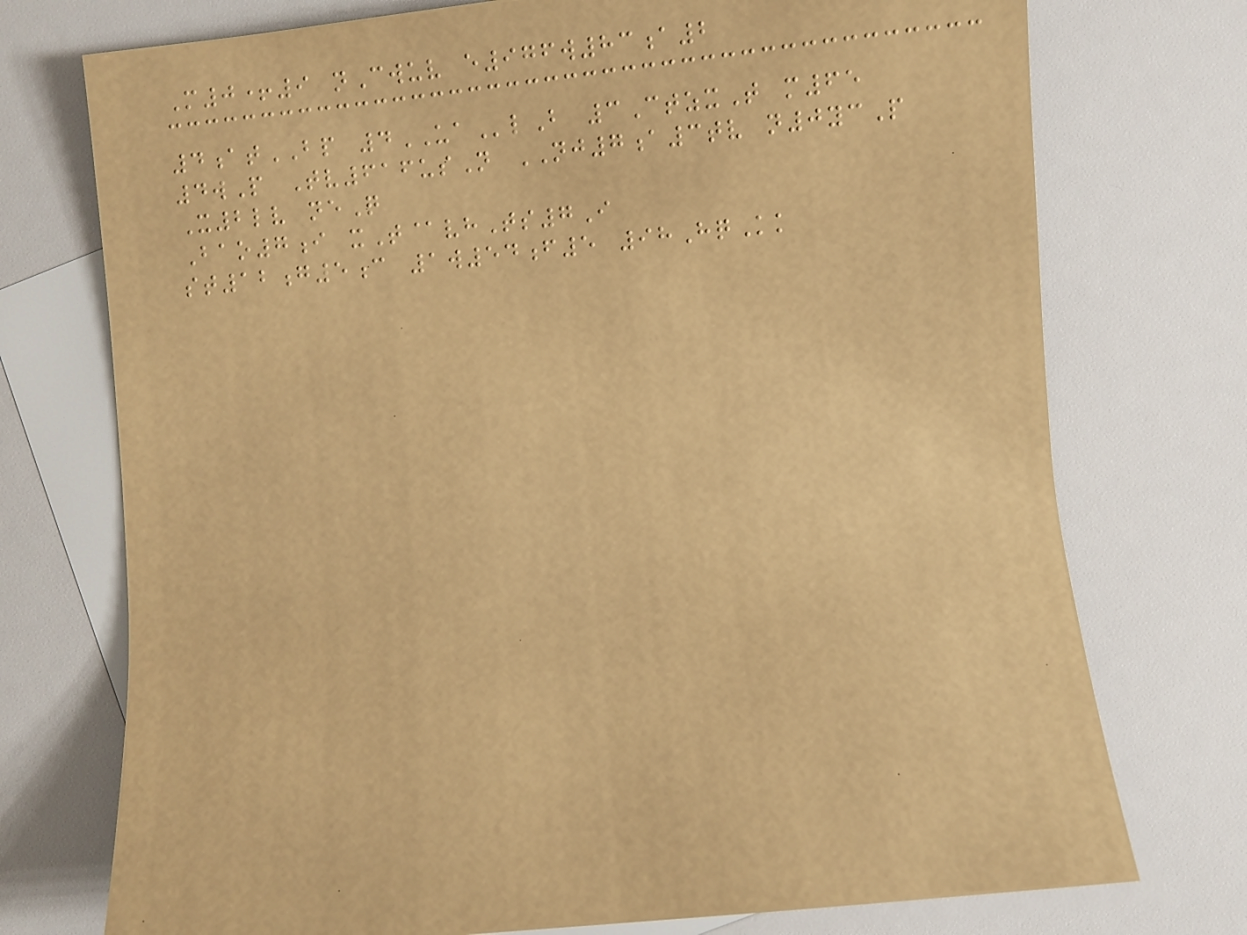M0+9 nCwuv e976w83a2
4atBP 4UAlB 3CtzxT m65
4wP Tv616usN NJ7a3tv n0ycP
X2lv neQ
Bao7i xT@vhTs7I
st12g5c 1w54f5 98HqKk
